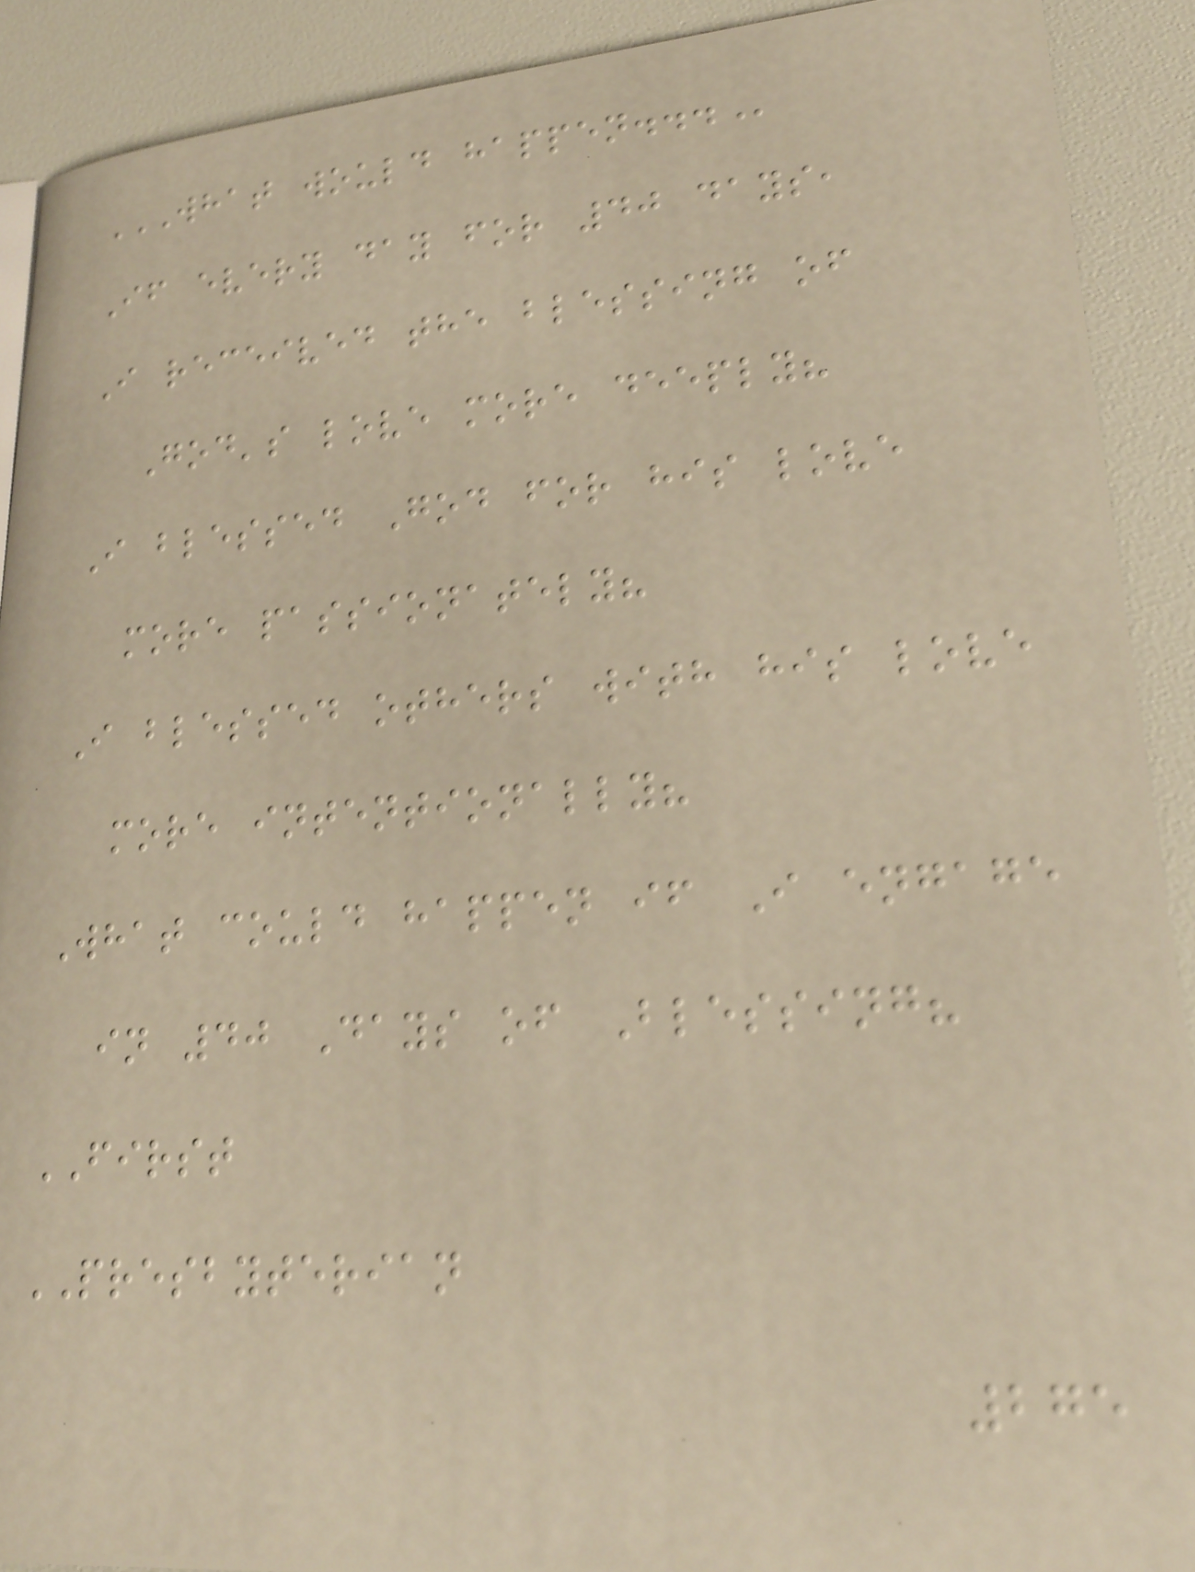WHAT WOULD HAPPEN...
If every day for 40 days,
I received the blessing of
God's love more deeply?
I blessed God for his love
more passionately?
I blessed others with his love
more intentionally?
What could happen if I engage
in 40 Days of Blessing?
FIRST
PRESBYTERIAN
275
